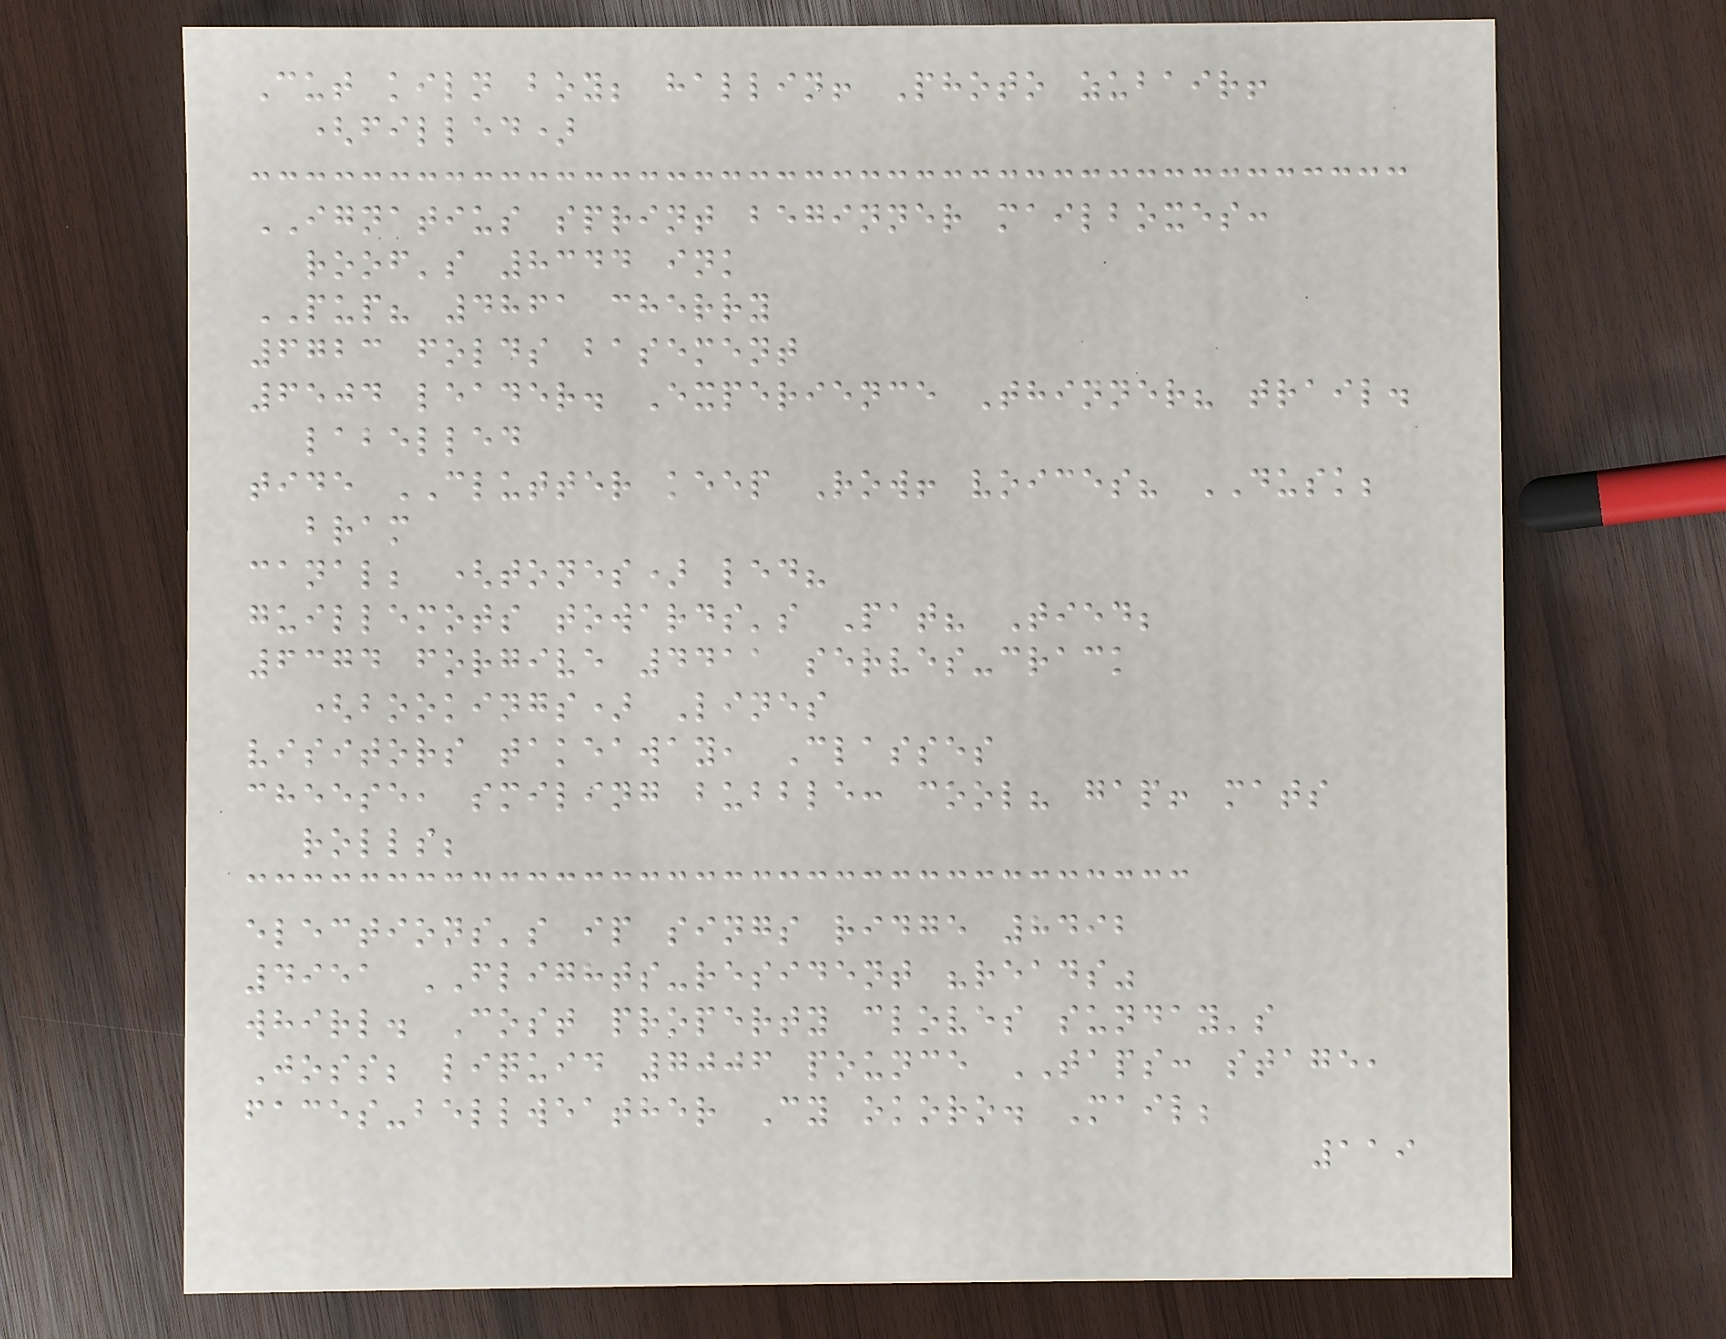Cut kiln boy; hallin! Photo zubair!
(filled)
IGNATIUS sprint beginner mailboxes:
roof's 8344 ink
PUP? 4861 cherry
6723 folds basement
6504 leader. Experience Thinner? trail.
labelled
tide CLUTTER keep Row! voices? DUSK;
bram
canal; (tones) led?
guillemots towards's Pat? Tied;
6374 forgive 4411 serves-crack
(bookings) Lines
visitors takeaway, Classes
cheese, smiling bubble: cool? gap! mats
rolls;
elections's ip sings ridge 8492
4951 FLIGHTS-resident "reads"
whirl. Cost property cloves sunday's
Joss; liquid 7006 pounce TAPS: stage,
faces-bellweather Cy okoro. Mail;
119
